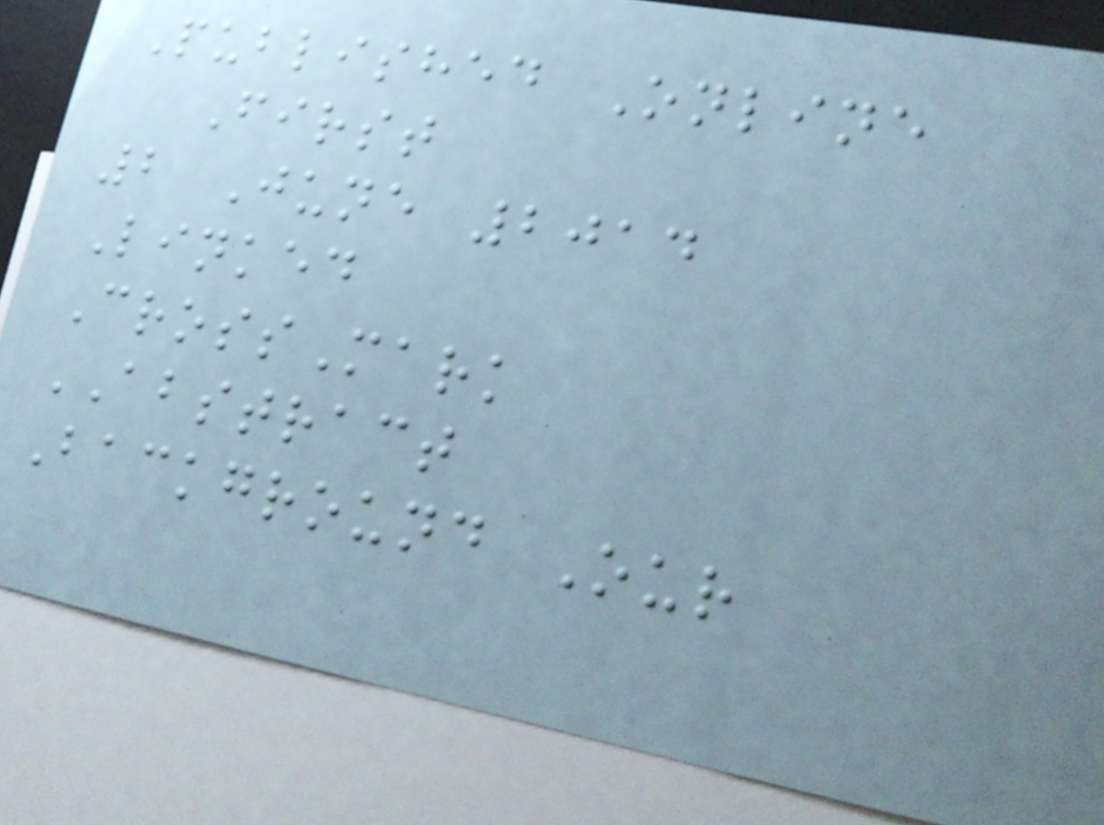Published Online
First
2 June 2014
Linked
CrossMark
ABSTRACT
Background Our
